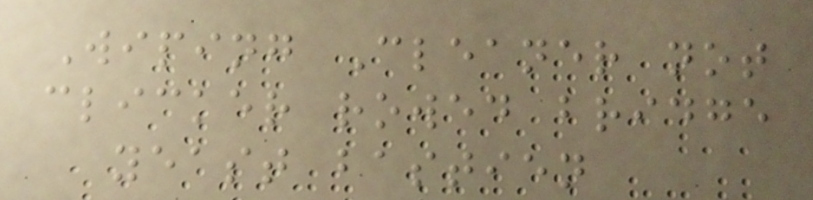Wiping Cleaner not
clicker rowed bridge
yeast bastien
